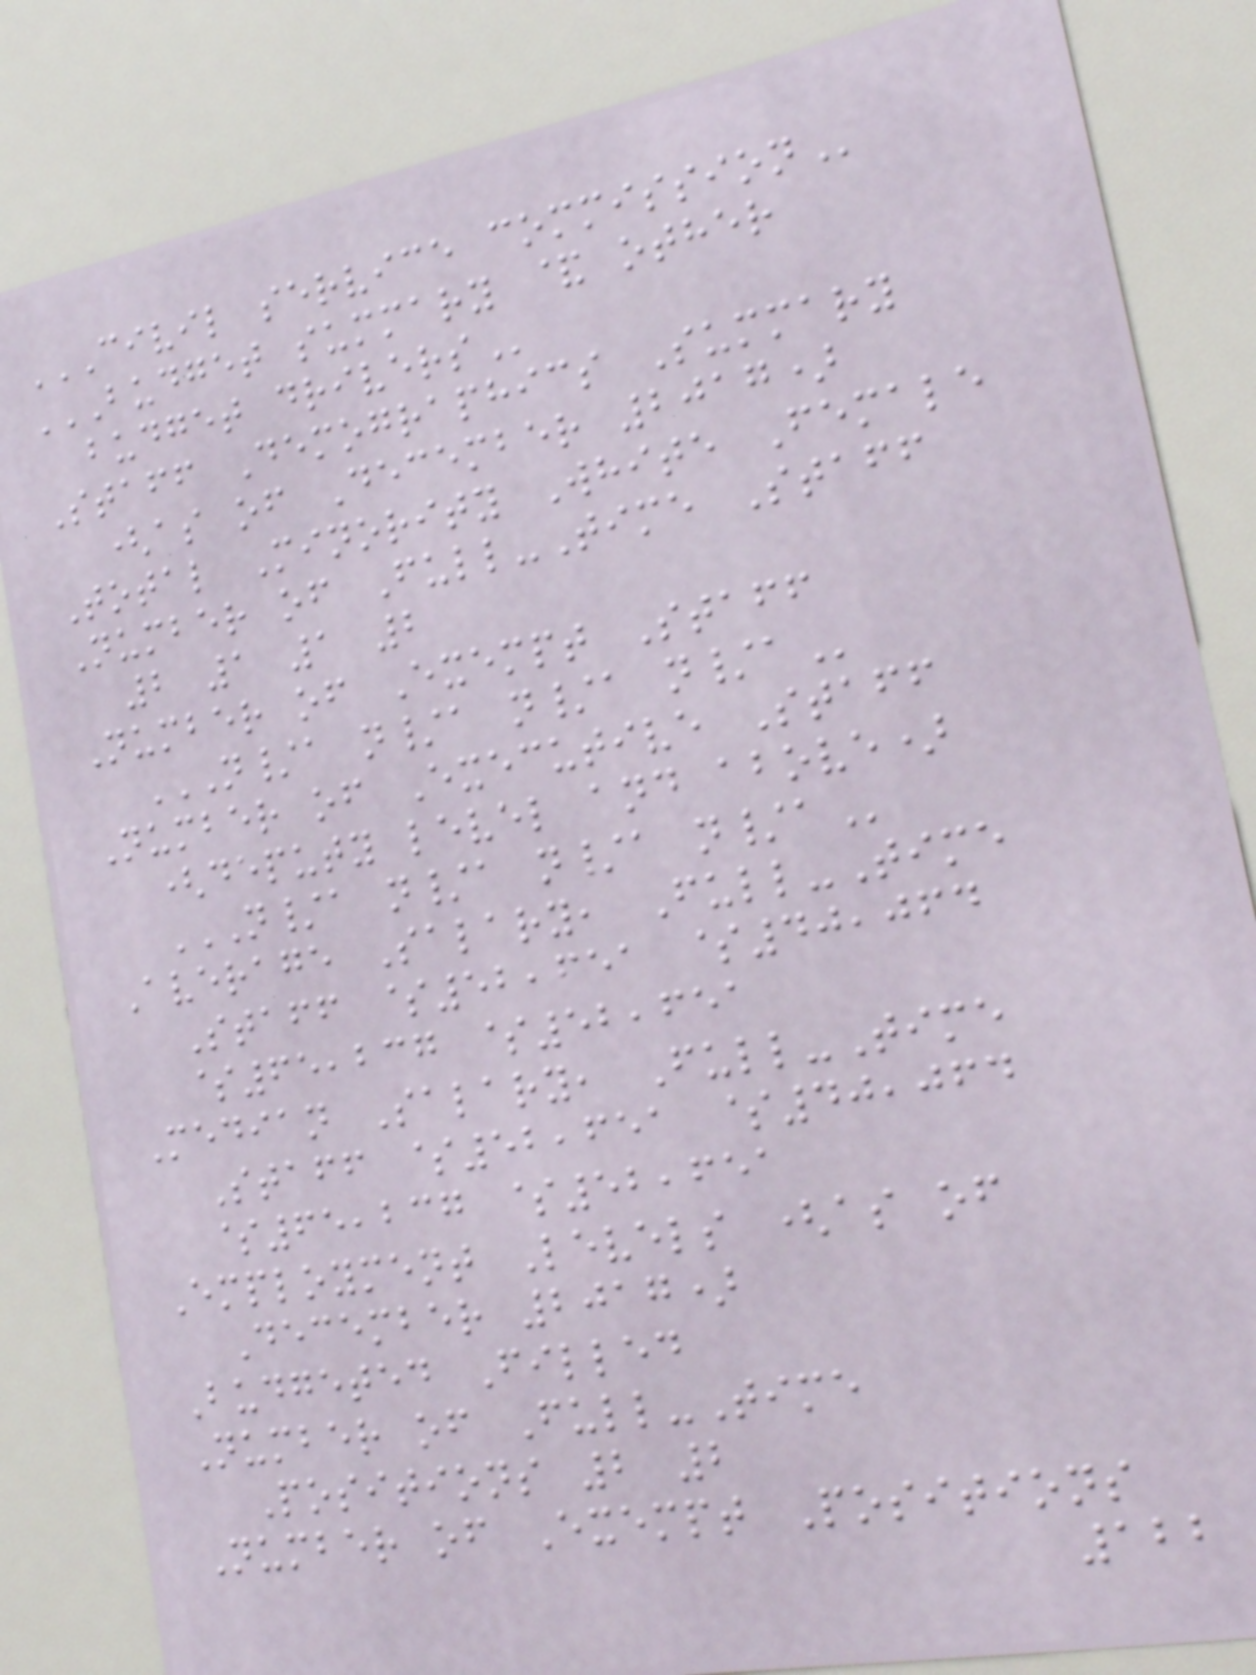CIVIL SERVICE COMMISSION
BUDGET SUMMARY & OTHER
BUDGET DRIVERS
Staff Demographics Summary
(as of December 2017)
Total Minority White Female
Number of Full-Time Staff
2 1 1 2
Number of Exempt Staff
N/A N/A N/A N/A
Number of Executive Staff
(deputy level and above)
N/A N/A N/A N/A
Average Salary, Full-Time
Staff $52,651 $40,064
$65,237 $52,651
Median Salary, Full-Time
Staff $52,651 $40,064
$65,237 $52,651
Employment Levels (as of
December 2017)
Budgeted Filled
Number of Full-Time
Positions 2 2
Number of Exempt Positions
122
